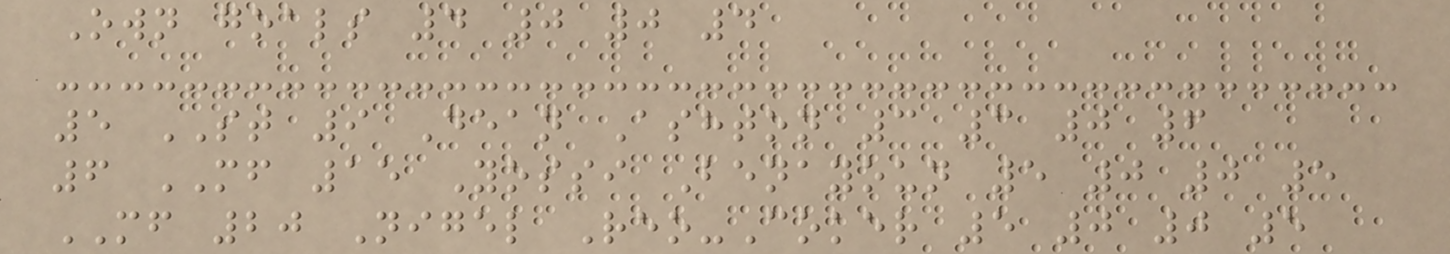Own goals 4 0 0 4
5 ST 9 Dean Ashton 3 3 0 6
6 MF 15 Yossi Benayoun 5 0 0 5
MF 20 Nigel Reo-Coker 5 0 0 5
